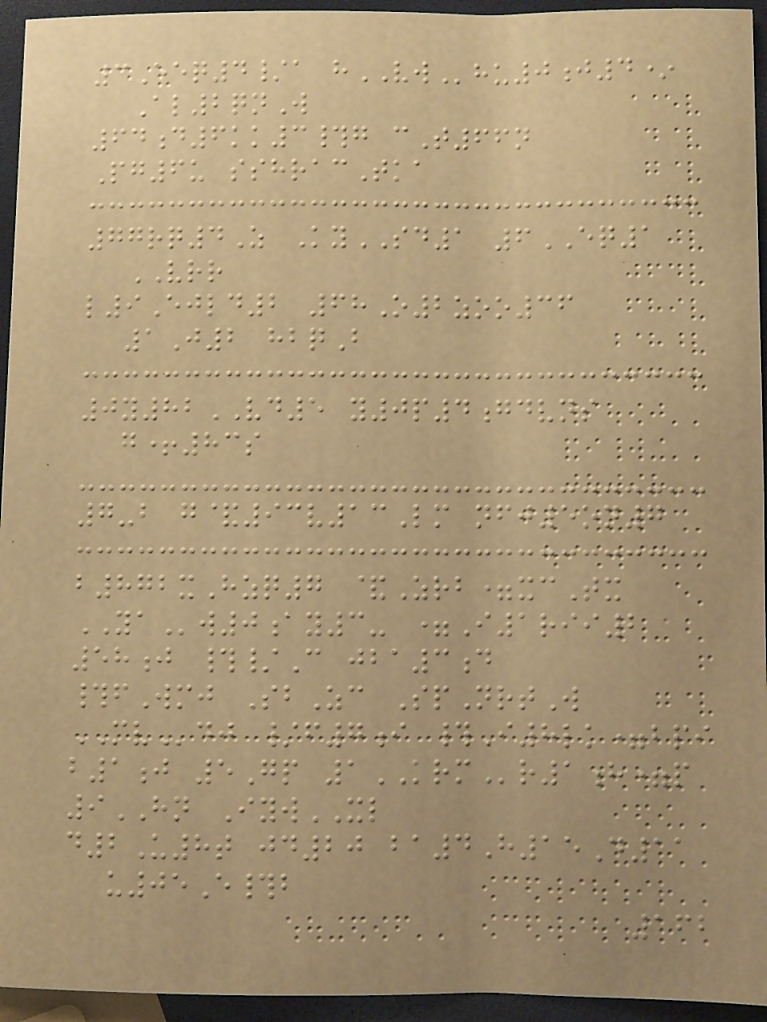3Eeq4/a hVWhu0j4*
Al2qnW
64d6kk3#g cT66n
Pg6u sshracTka
77rq4Z KySD1 6EQ1
VRR
l9Ejld2 68O2zoo36
1J2 hbqB
0y82VD5 y0p4gdvns
g+83s
7-b g&93v13Lm nfj5on7
b872xHzq7 &Zrb=xcTx
YAw0ay3- =I1rii2
58j #/C jba3d
#fWmj SbZc SpNrtW
MVdj /f7i #I8lk=bpi
b1j 5Gp 1KRMr1h=p
9HN IywXL
d2U8t jd20 ba4H15D11
u05E#b
162
